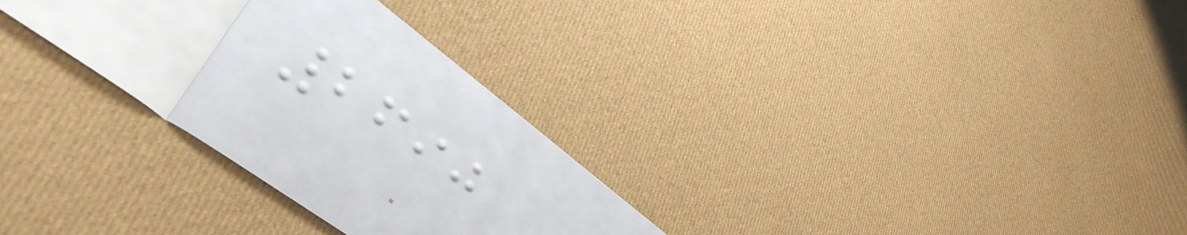2690
